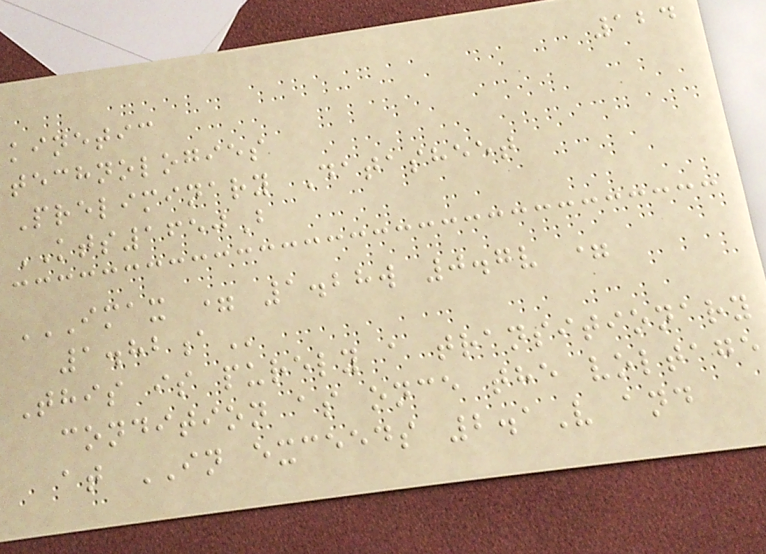124
kinetic
technologies
Preliminary Datasheet
KTS1650B
IMAX = 1.28W 0.7V =
1.82A
This is purely a transitionary
condition as once the voltage
at IN exceeds 2.1V and
